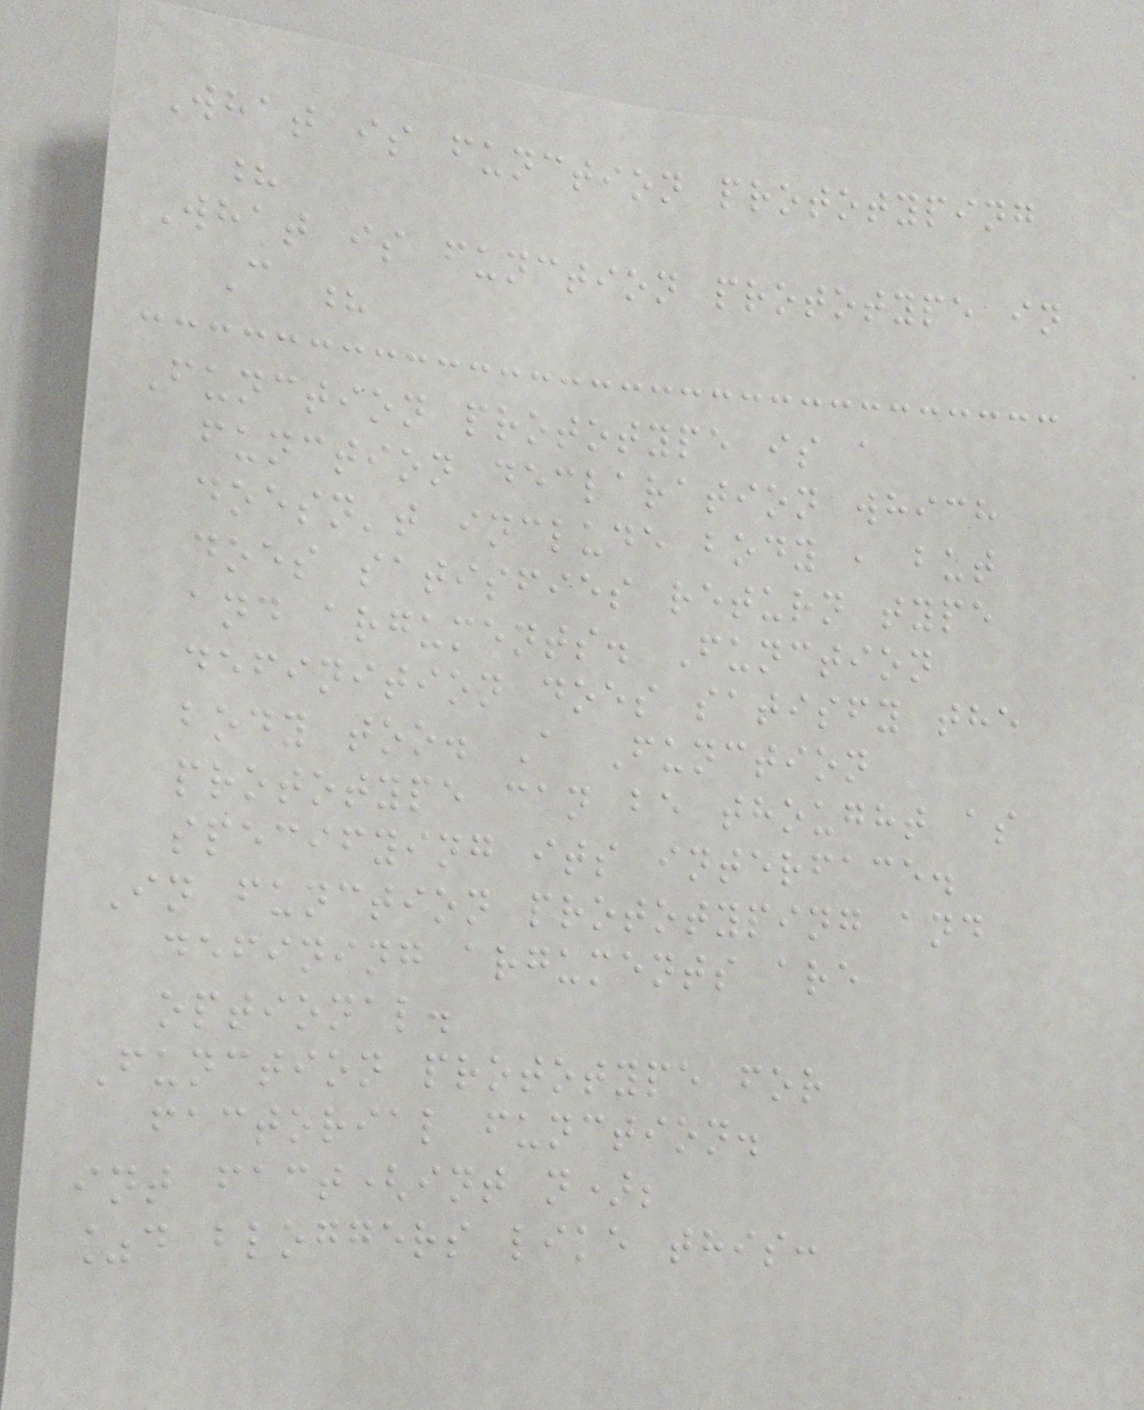What is function prototyping
?
What is function prototype in
C ?
Function prototype is a
function declaration which
doesn't include body , but
does satisfies return type
and arguments. Function
definition does satisfy the
body too. A Function
prototype can be thought as
specifying its interface.
In function prototyping and
defining arguments are
optional.
Function prototype for
factorial function.
int fact(int n);
%d bloggers like this:
